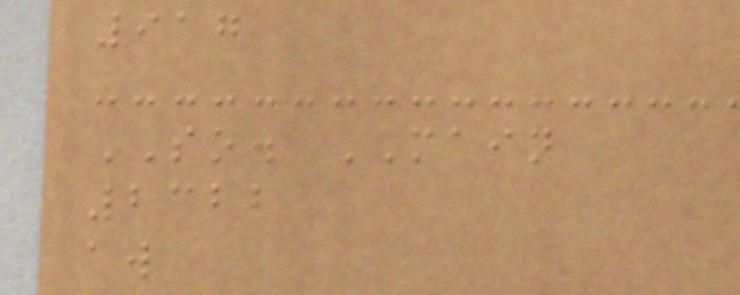917
SO. MAIN
2322
aw
